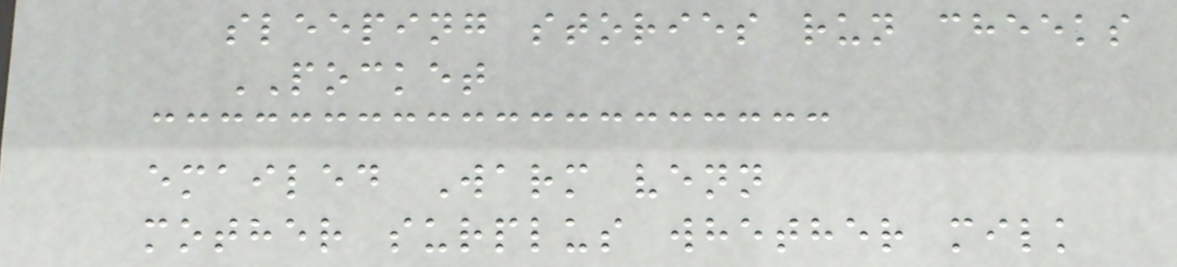sleeping stories run cheeks
POCKET
emailed Warm venn
mother surplus whether milk
